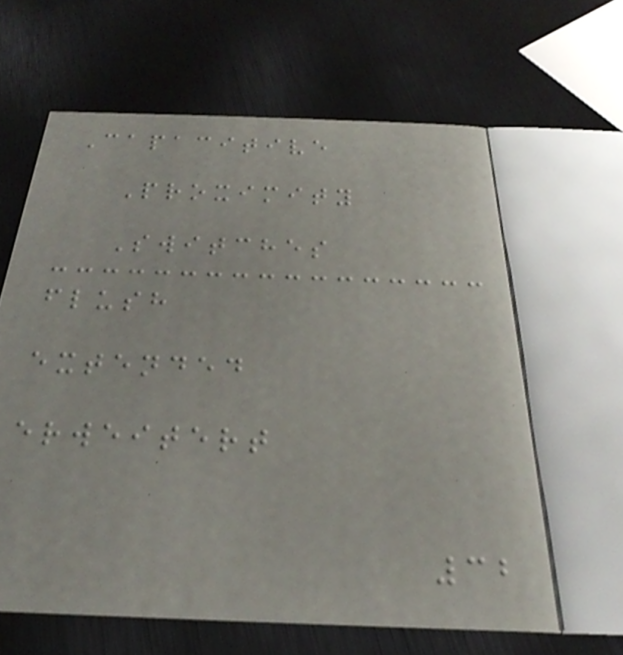Capacitive
Proximity
Switches
flush
extended
erweitert
32
